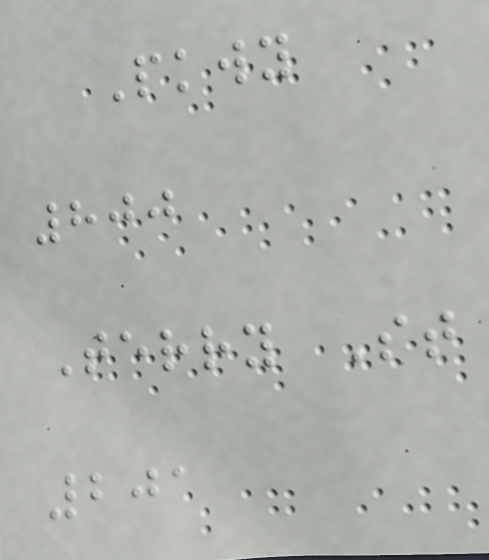Pkwy
800
Terry St
201
